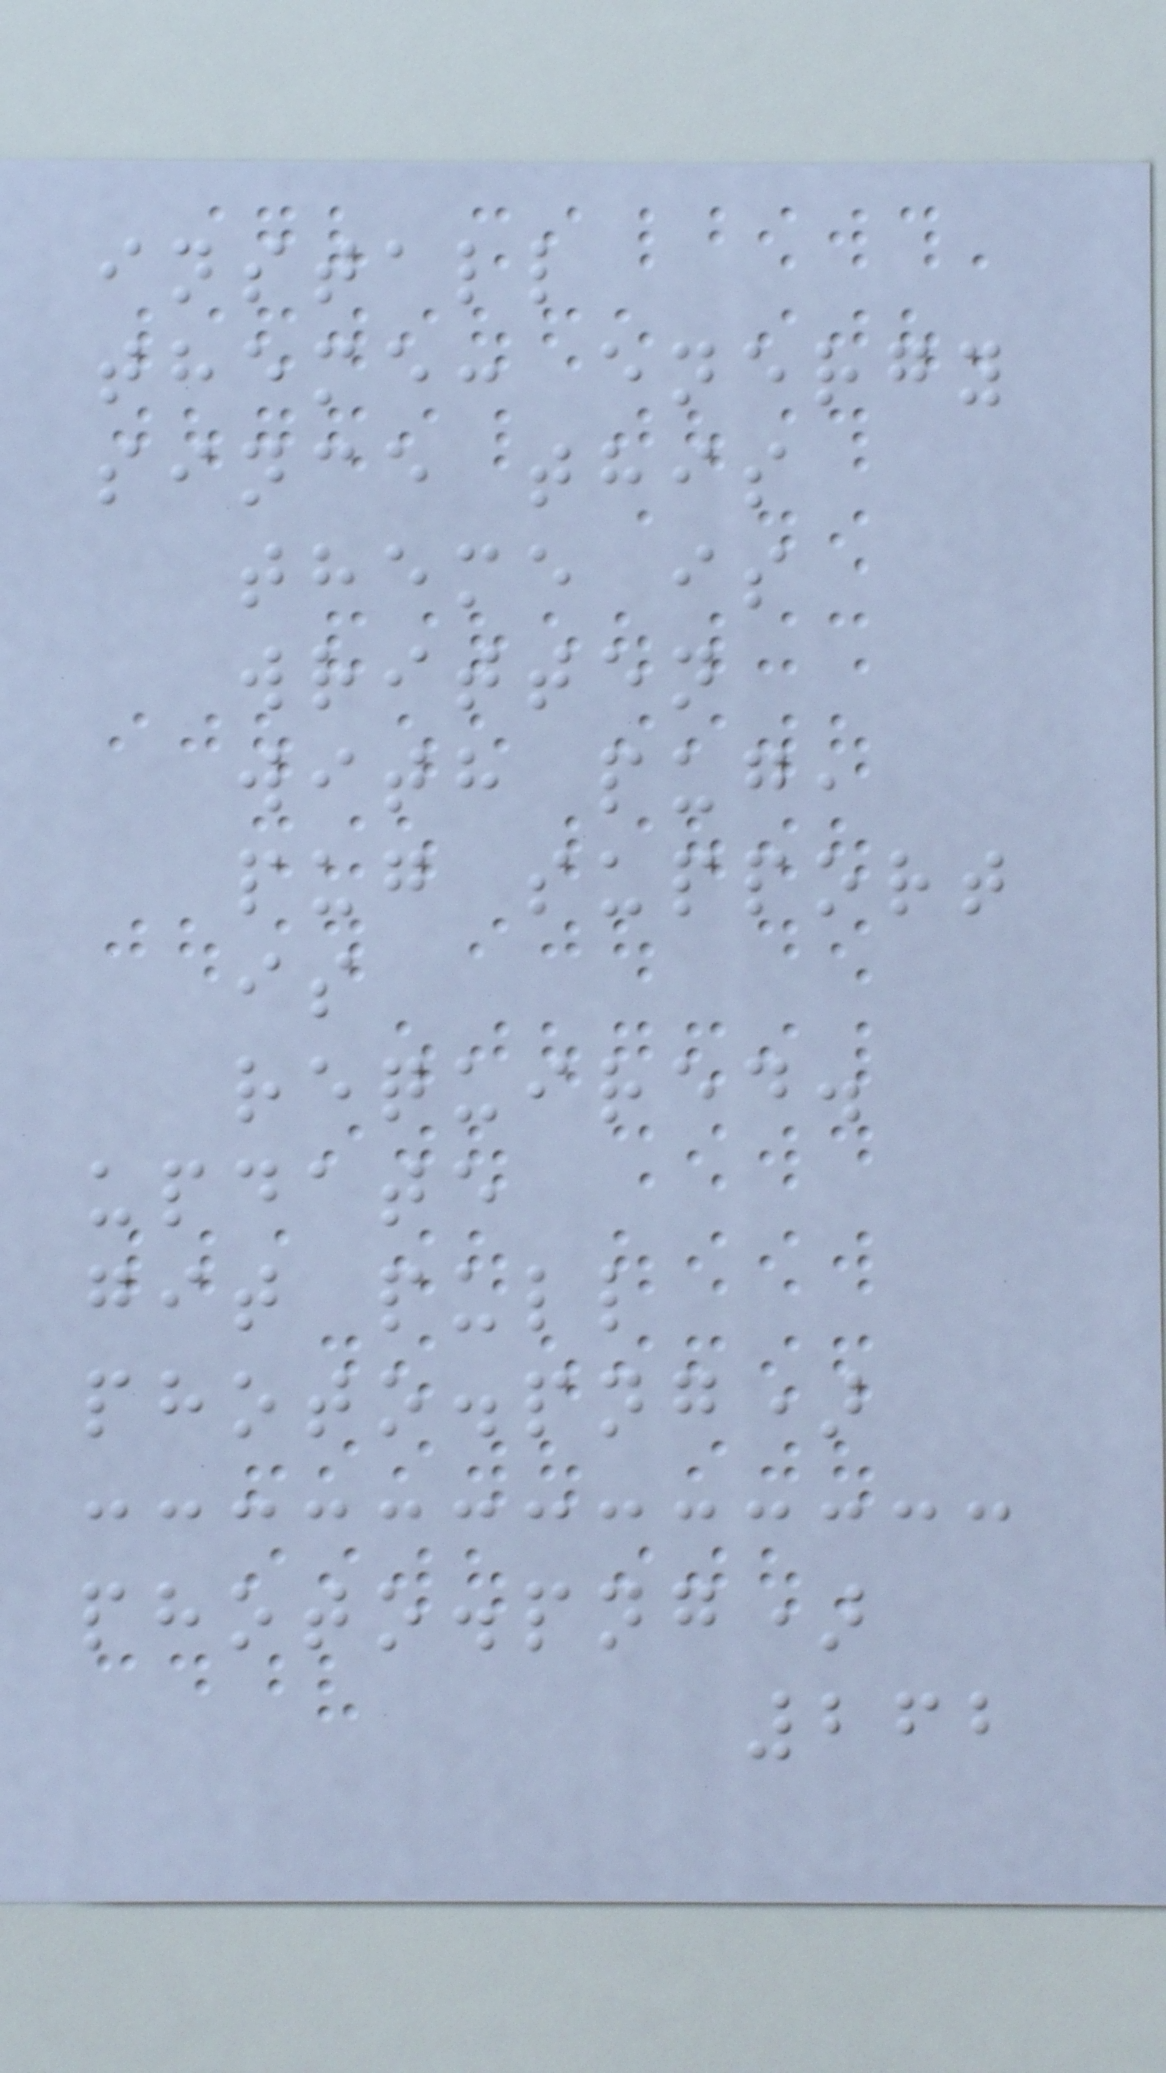install
theme: energy
since this
theme is
written
with pug,
pug support
is
required.
update
git pull
photo.png)
photo.png)
262
